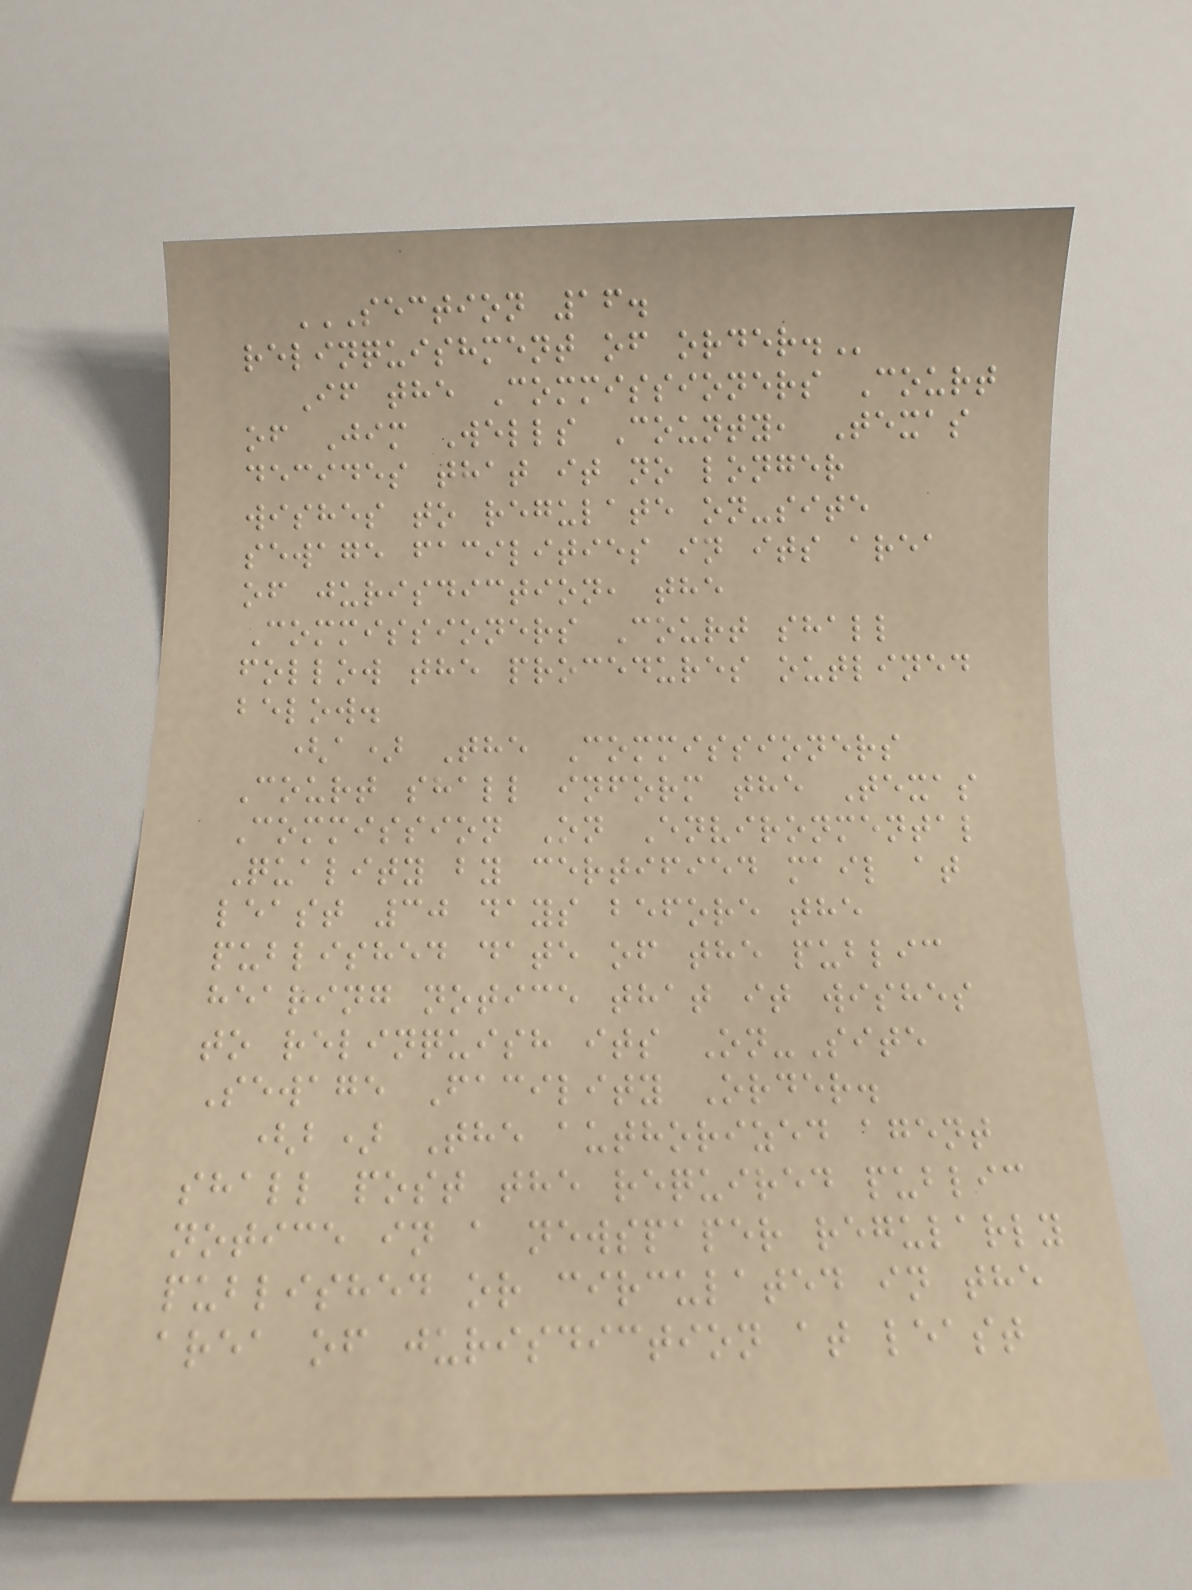SECTION 16.
RELINQUISHMENT OF ORDER.
If the Commissioners Court
of Jim Wells County, Texas
decides that it no longer
wishes to regulate on-site
sewage facilities in its area
of jurisdiction, the
Commissioners Court shall
follow the procedures outlined
below.
(a) The Commissioners
Court shall inform the Texas
Commission On Environmental
Quality by certified mail at
least 30 days before the
published date of the public
hearing notice that it wishes
to relinquish its On-Site
Sewage Facility Order.
(b) The authorized agent
shall post the required public
notice in a newspaper regularly
published or circulated in the
area of jurisdiction at least
